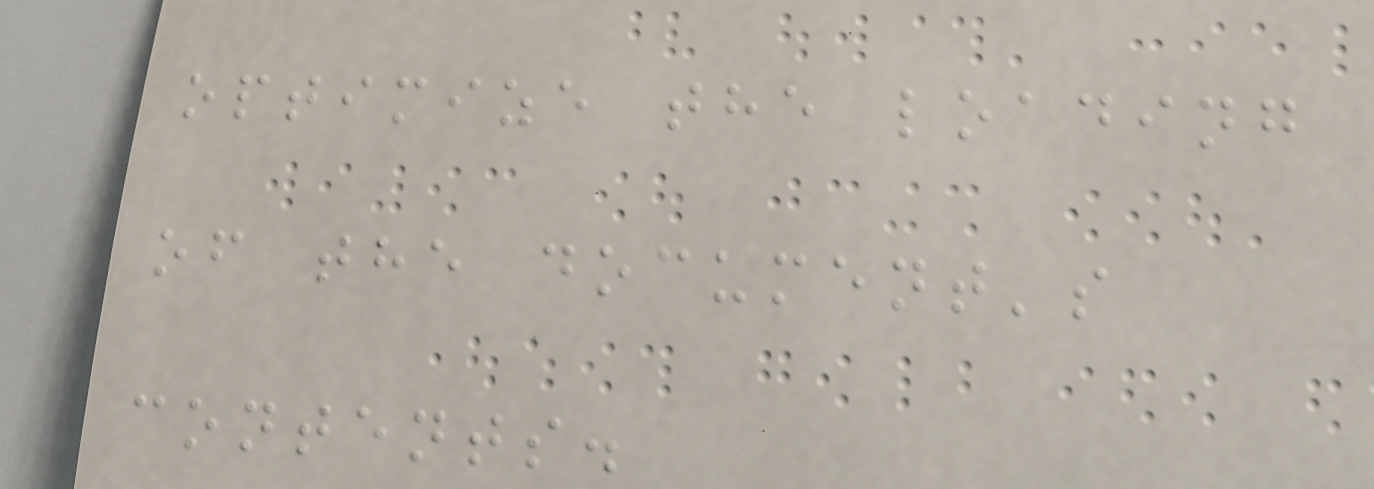optimize the loading
of the document's
contents.
